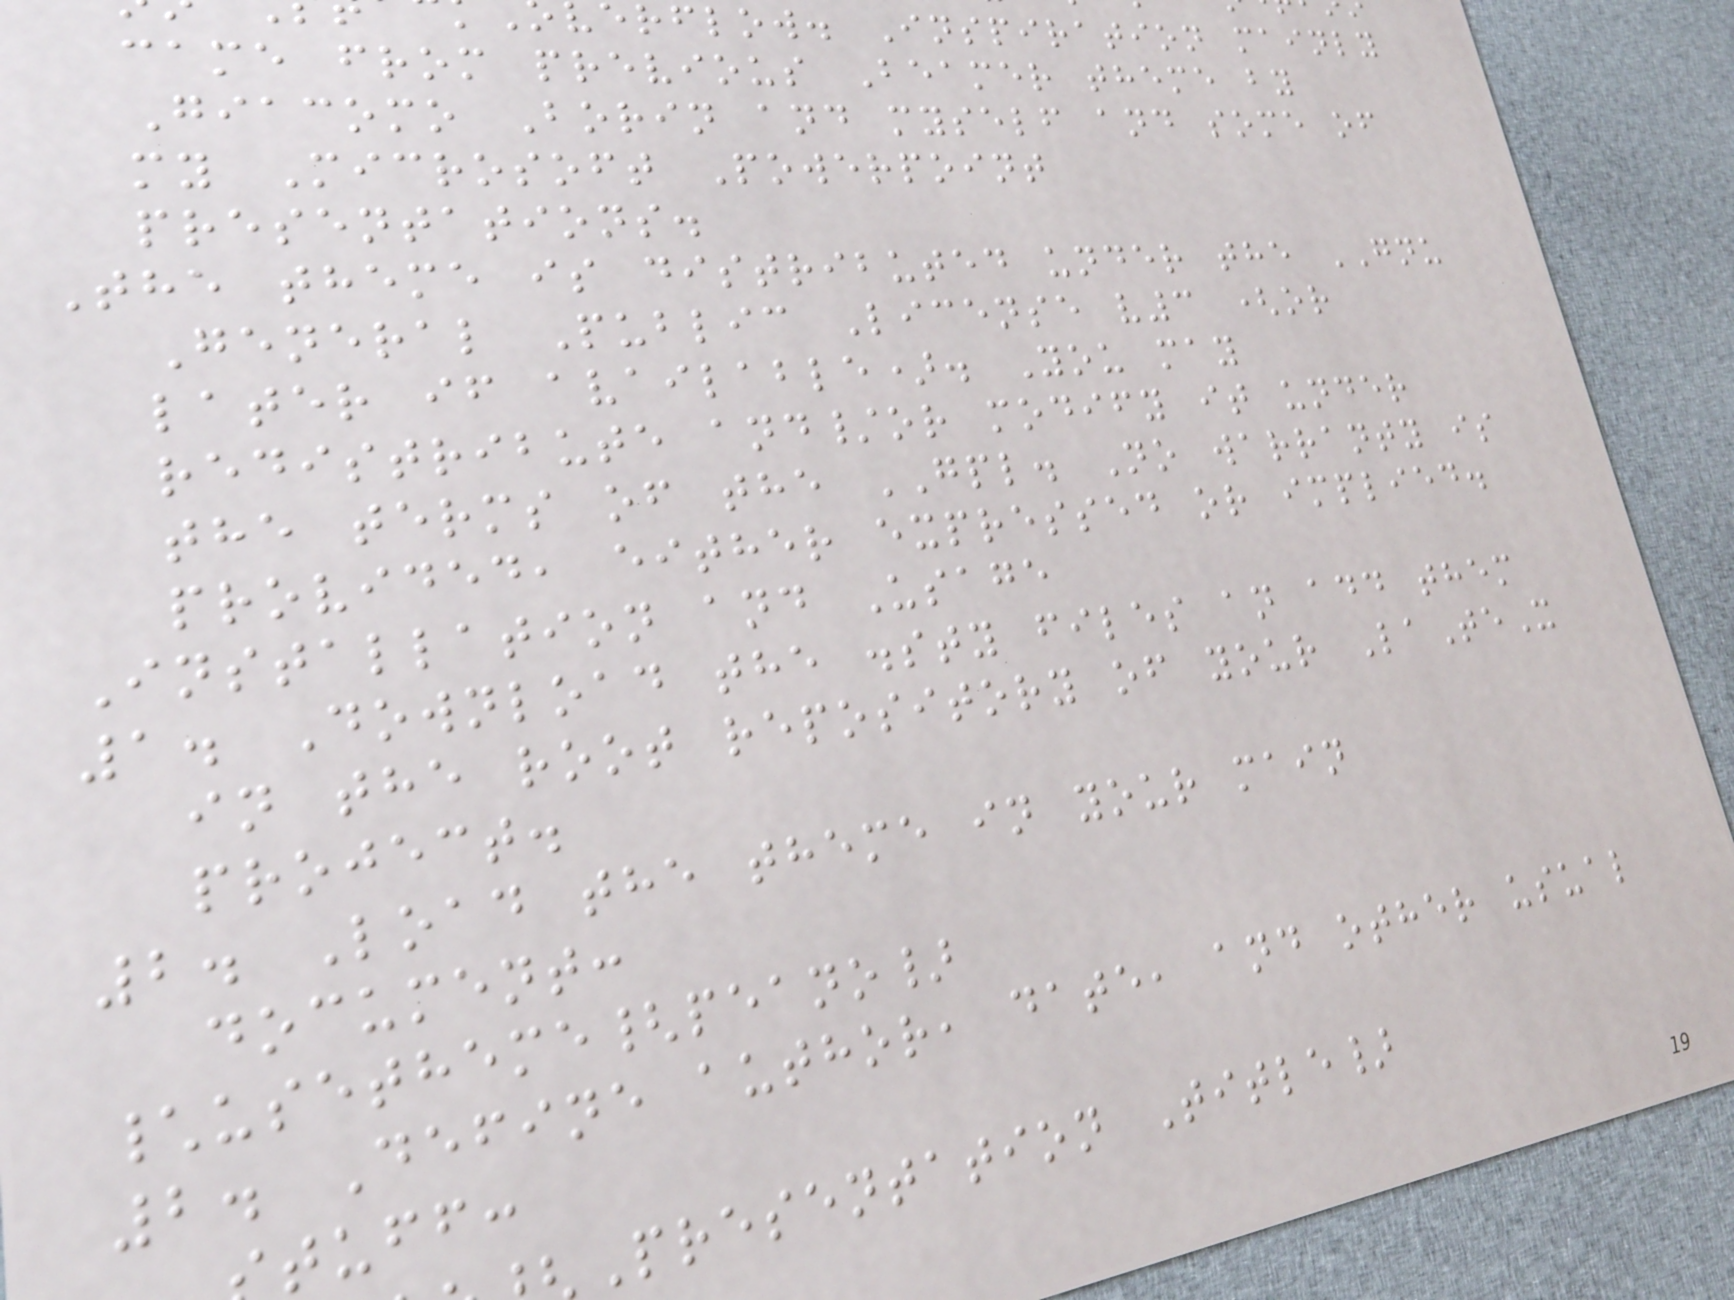erflow. Inspiration mainly
came from previous Beamer theme by
Giacomo Borin and myself and some of
my Microsoft Powerpoint
presentations.
The theme is distributed under the GNU
General Public License v3 (or
later if available). You may
redistribute and/or modify it under
the terms of the GPL. No warranty is
provided, either expressed or implied.
Installation and Usage
1. Download the .sty files an add them
in the root repository of your LaTeX
project.
2. Load the theme in your main
document:
\usetheme{peano}
2. Define author, date, and other usual
tuff:
Presentation Title}
